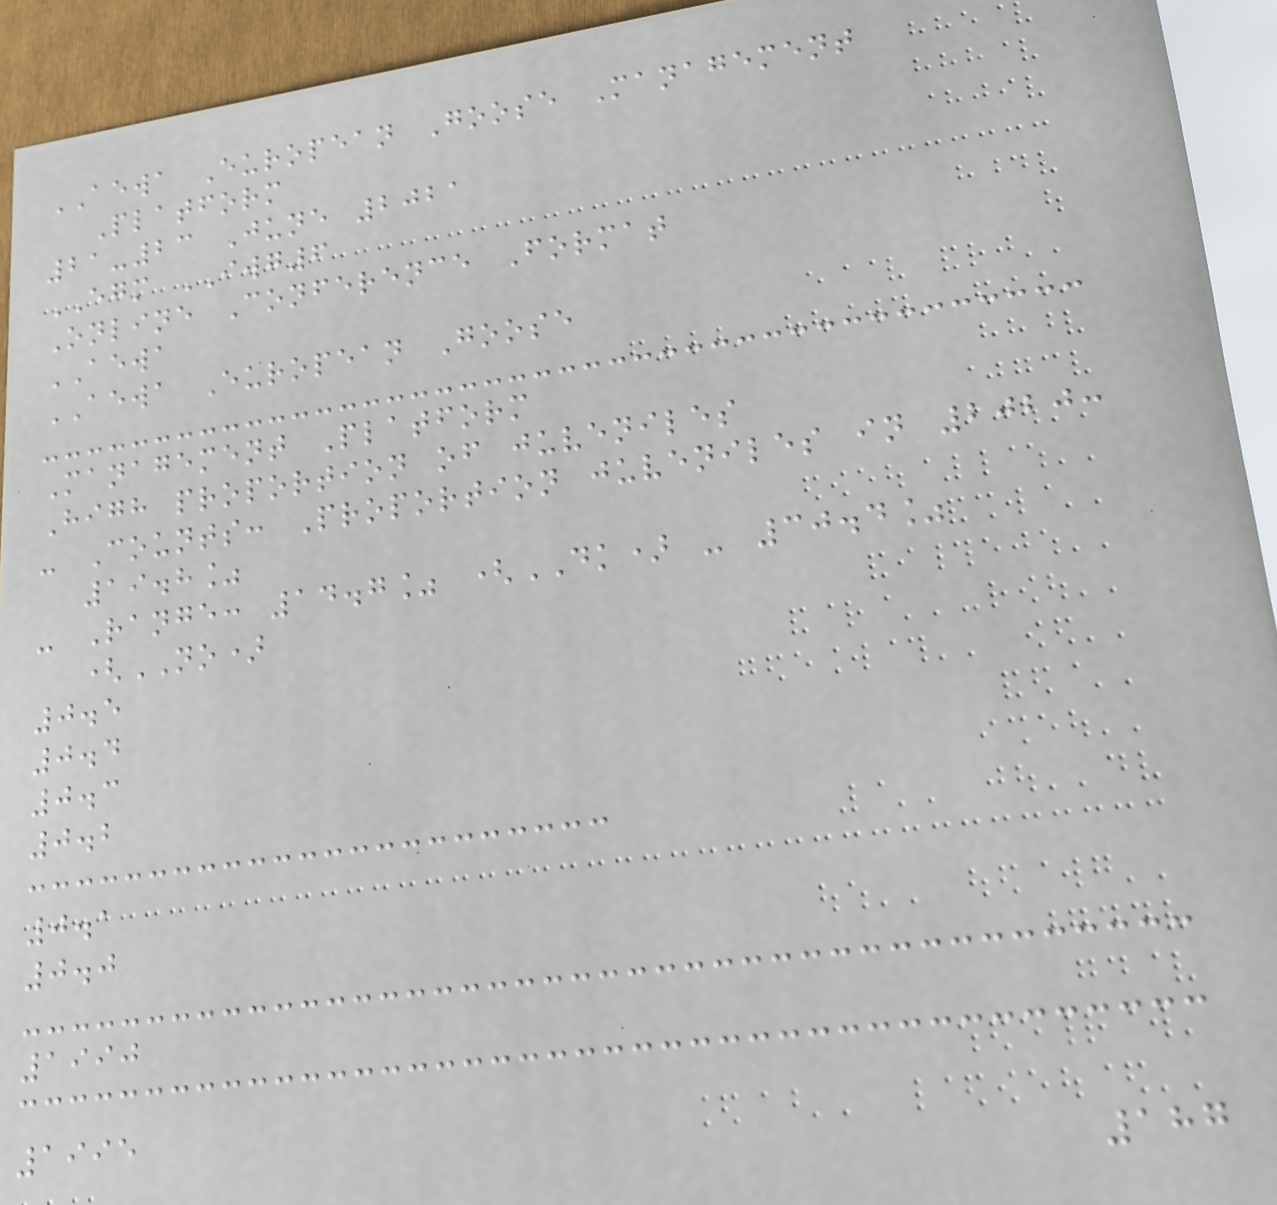AEWA European Goose Management
Platform
21-23 June 2021
EGM IWG6
Online Conference Format
AEWA
AEWA European Goose
Management Platform
High proportion of juveniles
- Counts: Proportion juveniles in 2020:
19.8%
- Range: 14.7% (DK) - 30.4%
(NO)
0.5
0.4
0.3
0.2
0.1
0.0
1990
1995
187
